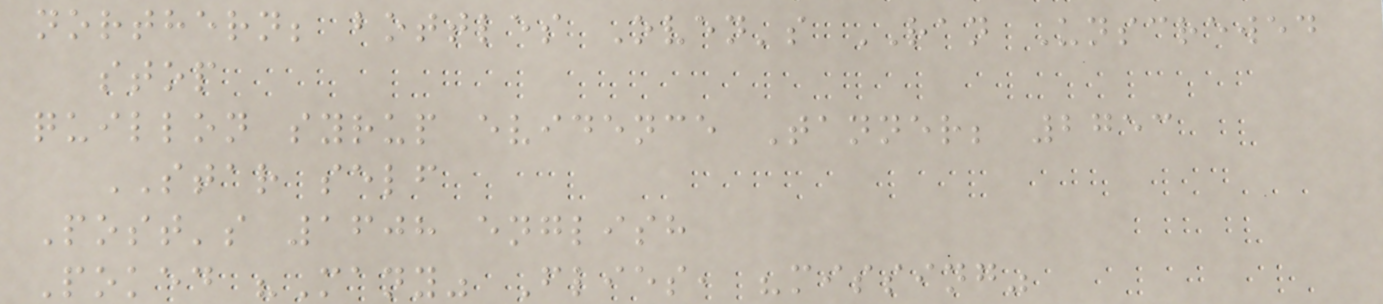northern; bottles Oven's RAN Unscrewed
stop
quillon syrup evidence Tanner; 2753
STAR self
Post's 1608 english
Poked "Many" Flies, "missing"
